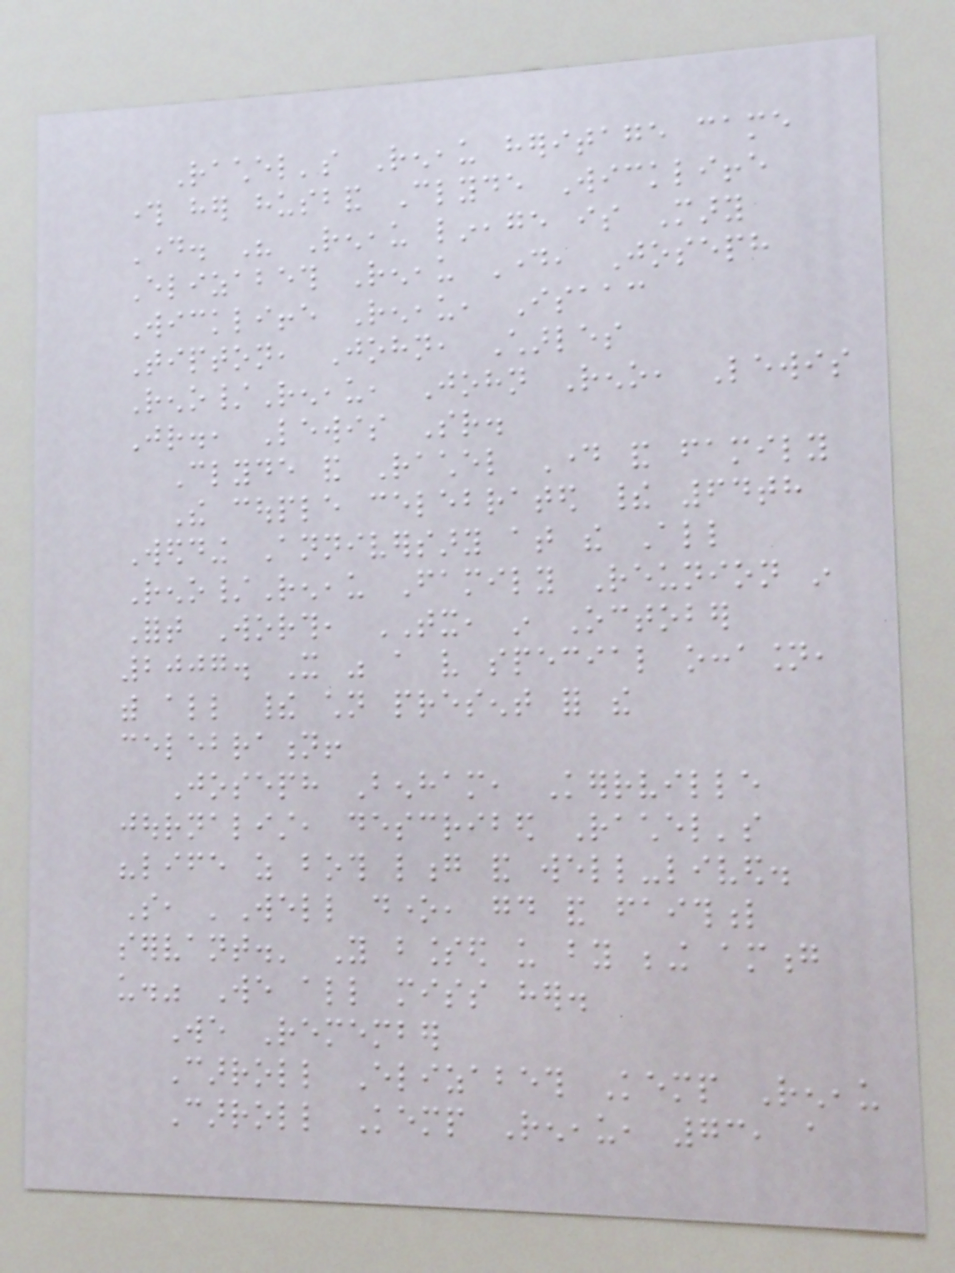Rachel's Reneau heritage came
through her husband Clyde Wickliffe
Day. His Reneau lineage is Mary
Elizabeth Reneau Day, Joseph
Wickliffe Reneau, Isaac
Tipton, John, Charles
Reno/Reneau, John Reno, Lewis
Jr., Lewis Sr.
Clyde and Rachel Day and family
The couple celebrated their 64th
Wedding Anniversary at the All
Reno/Reneau Family Reunion in
Fort Worth, TX, in October
2007. It was a very special occasion,
with all their children present for the
celebration!
Joseph Benham, Kerrville
journalist, described Rachel's
"life as both long and well-lived.
So, 'Well done, good and faithful
servant.' You blessed us by being among
us." We all miss her.
We Remember
Carroll Elizabeth Kemp Reneau
Carroll Kemp Reneau, 73, a
